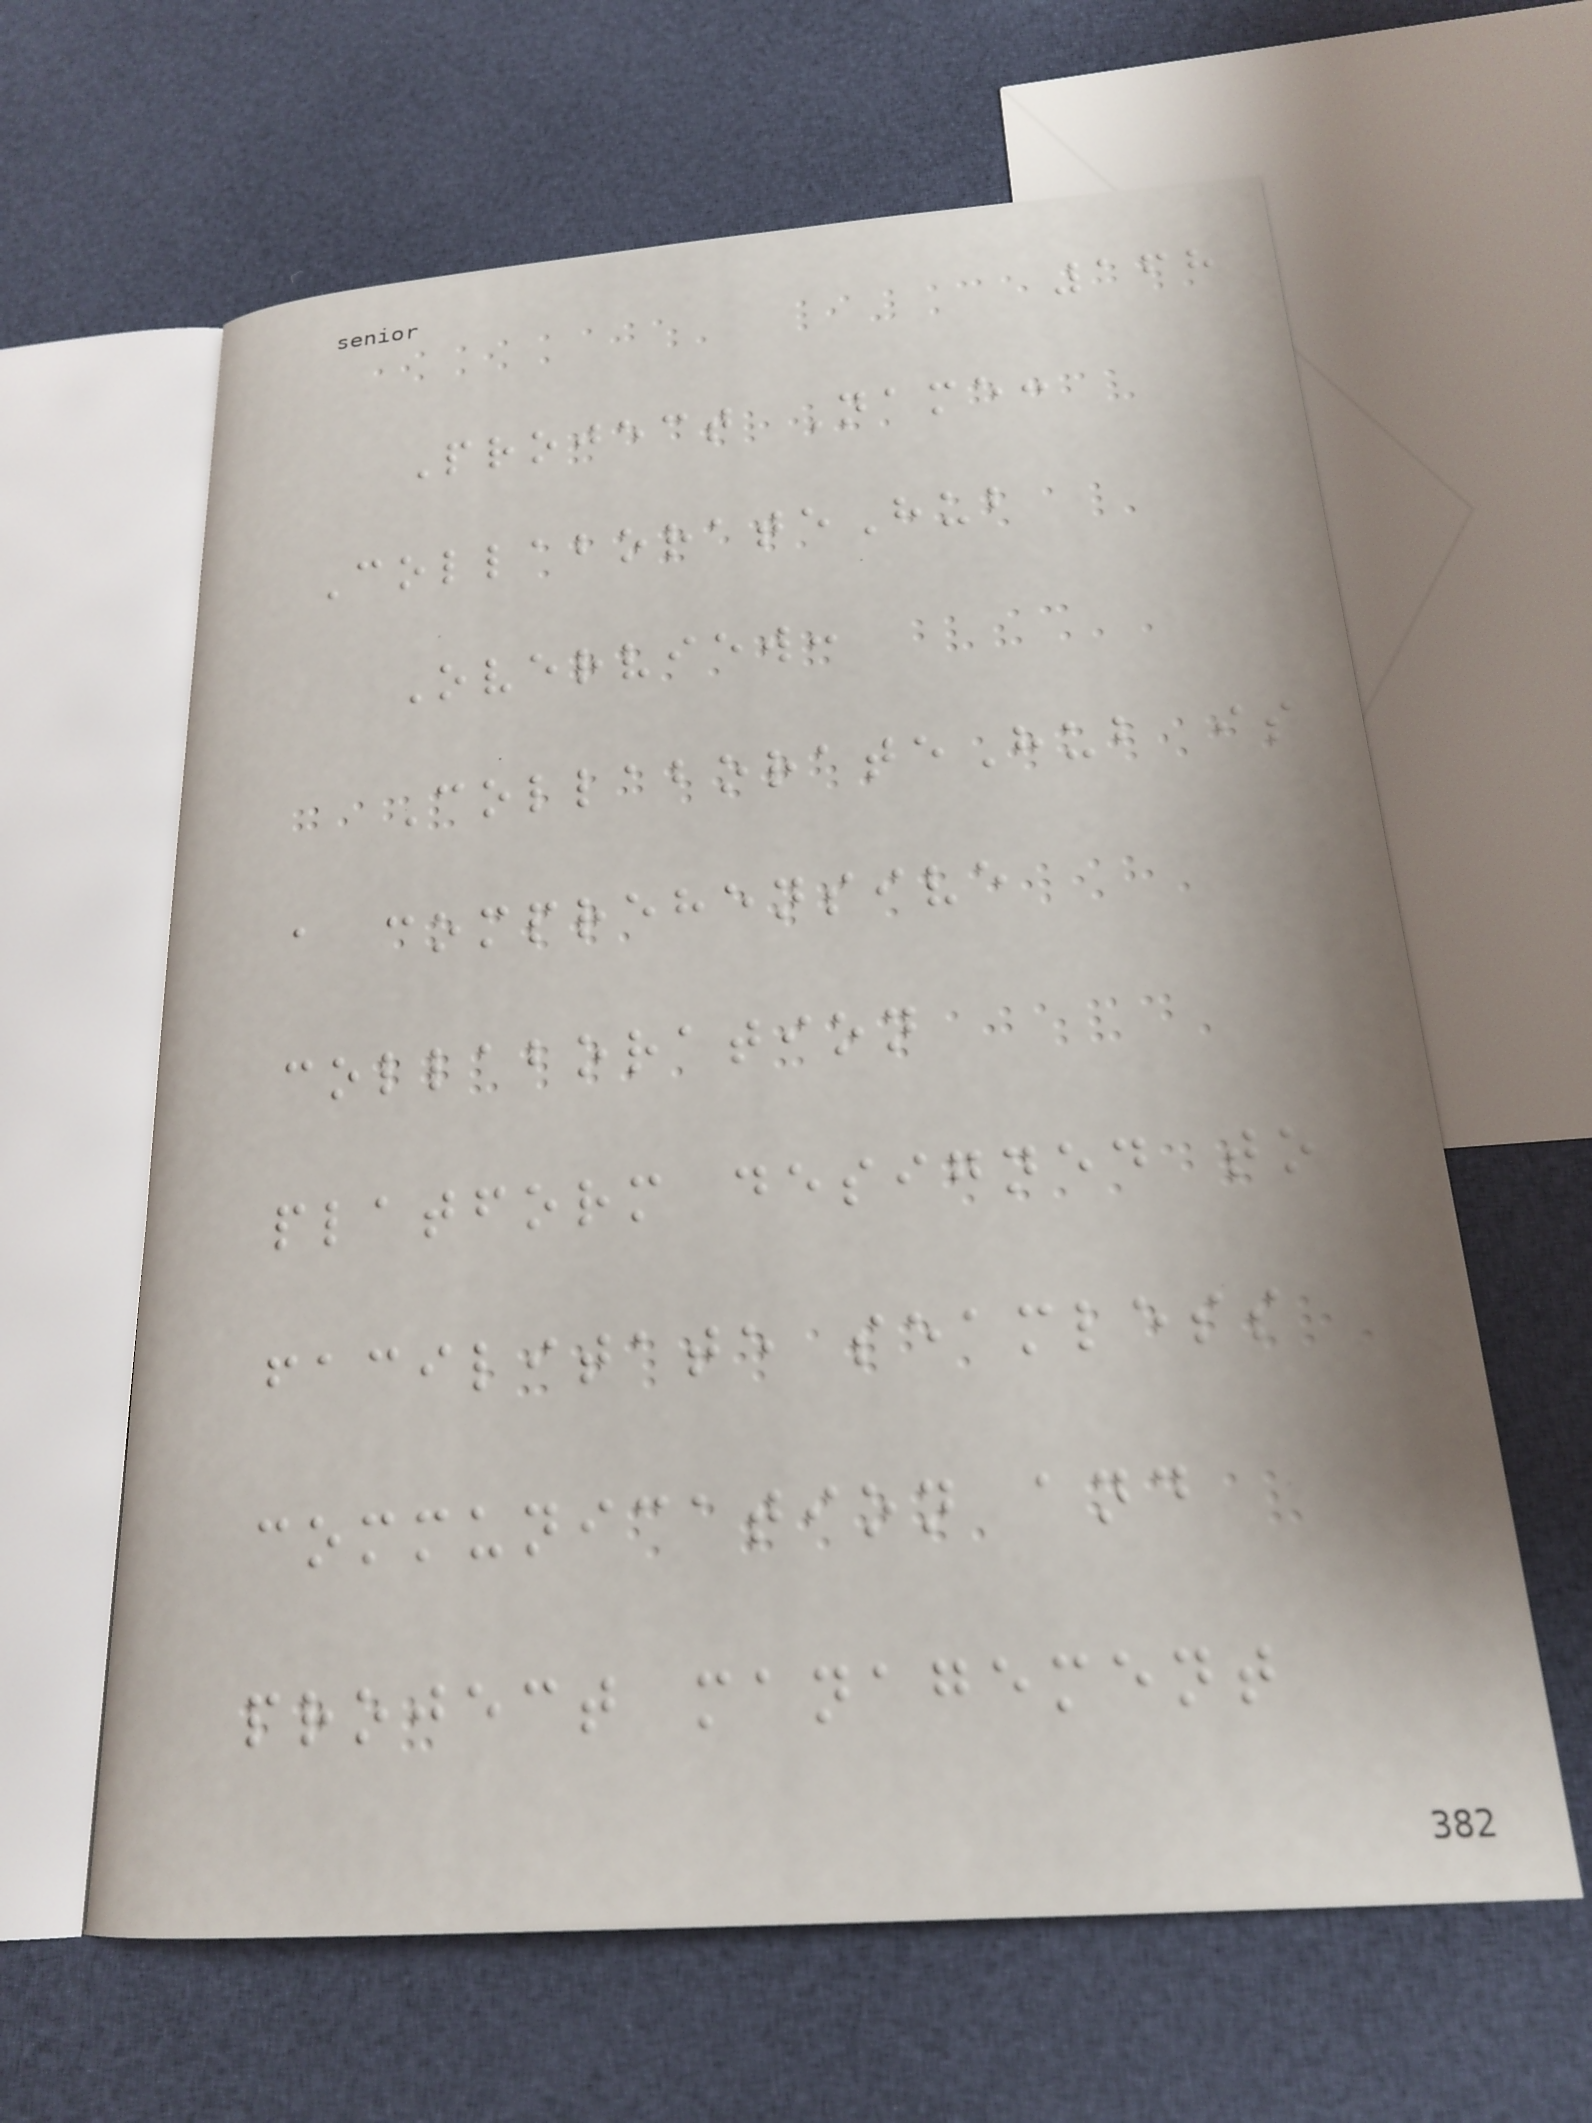168
Project Name:
CollaborateHub
Overview:
CollaborateHub is
a comprehensive
collaboration
platform designed to
facilitate seamless
communication and
project management
